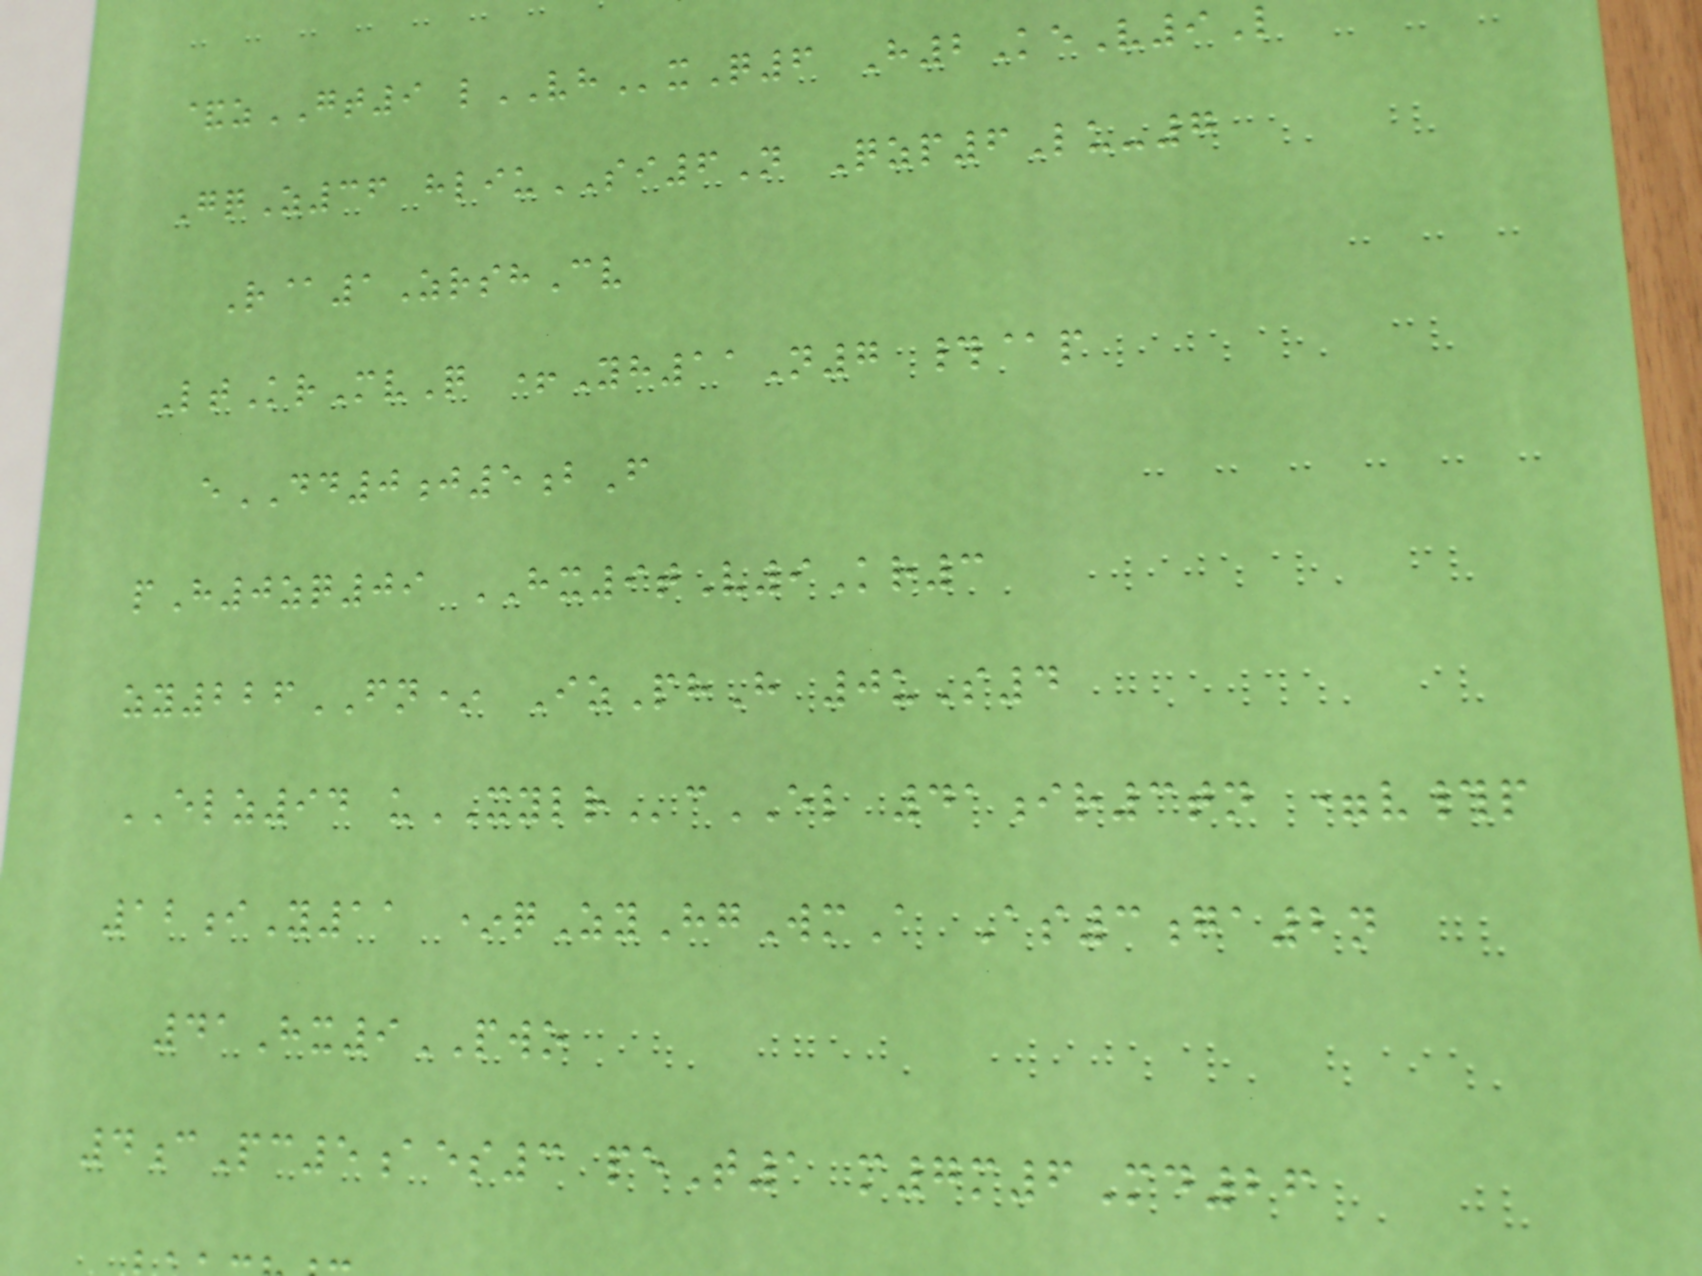&zGT9 lVHxQ6 H2KeV9L
GqZ36 hliuSI6N Qzp6Lu-7
R@1ZrshCv
LtKrMvQ +Yh11N7 #@p
eDD0j5bF
pH0zq09 HX9tV9Kr3
zy226FN* IzPhH 0uS4
ELZ94 uXYLRcEL 41ir3tn =v#p
12iY11 *qZyHgWmA As3ga2n
41Hx9PWO
4cPc5aes3 peT1 m7m6Md26
